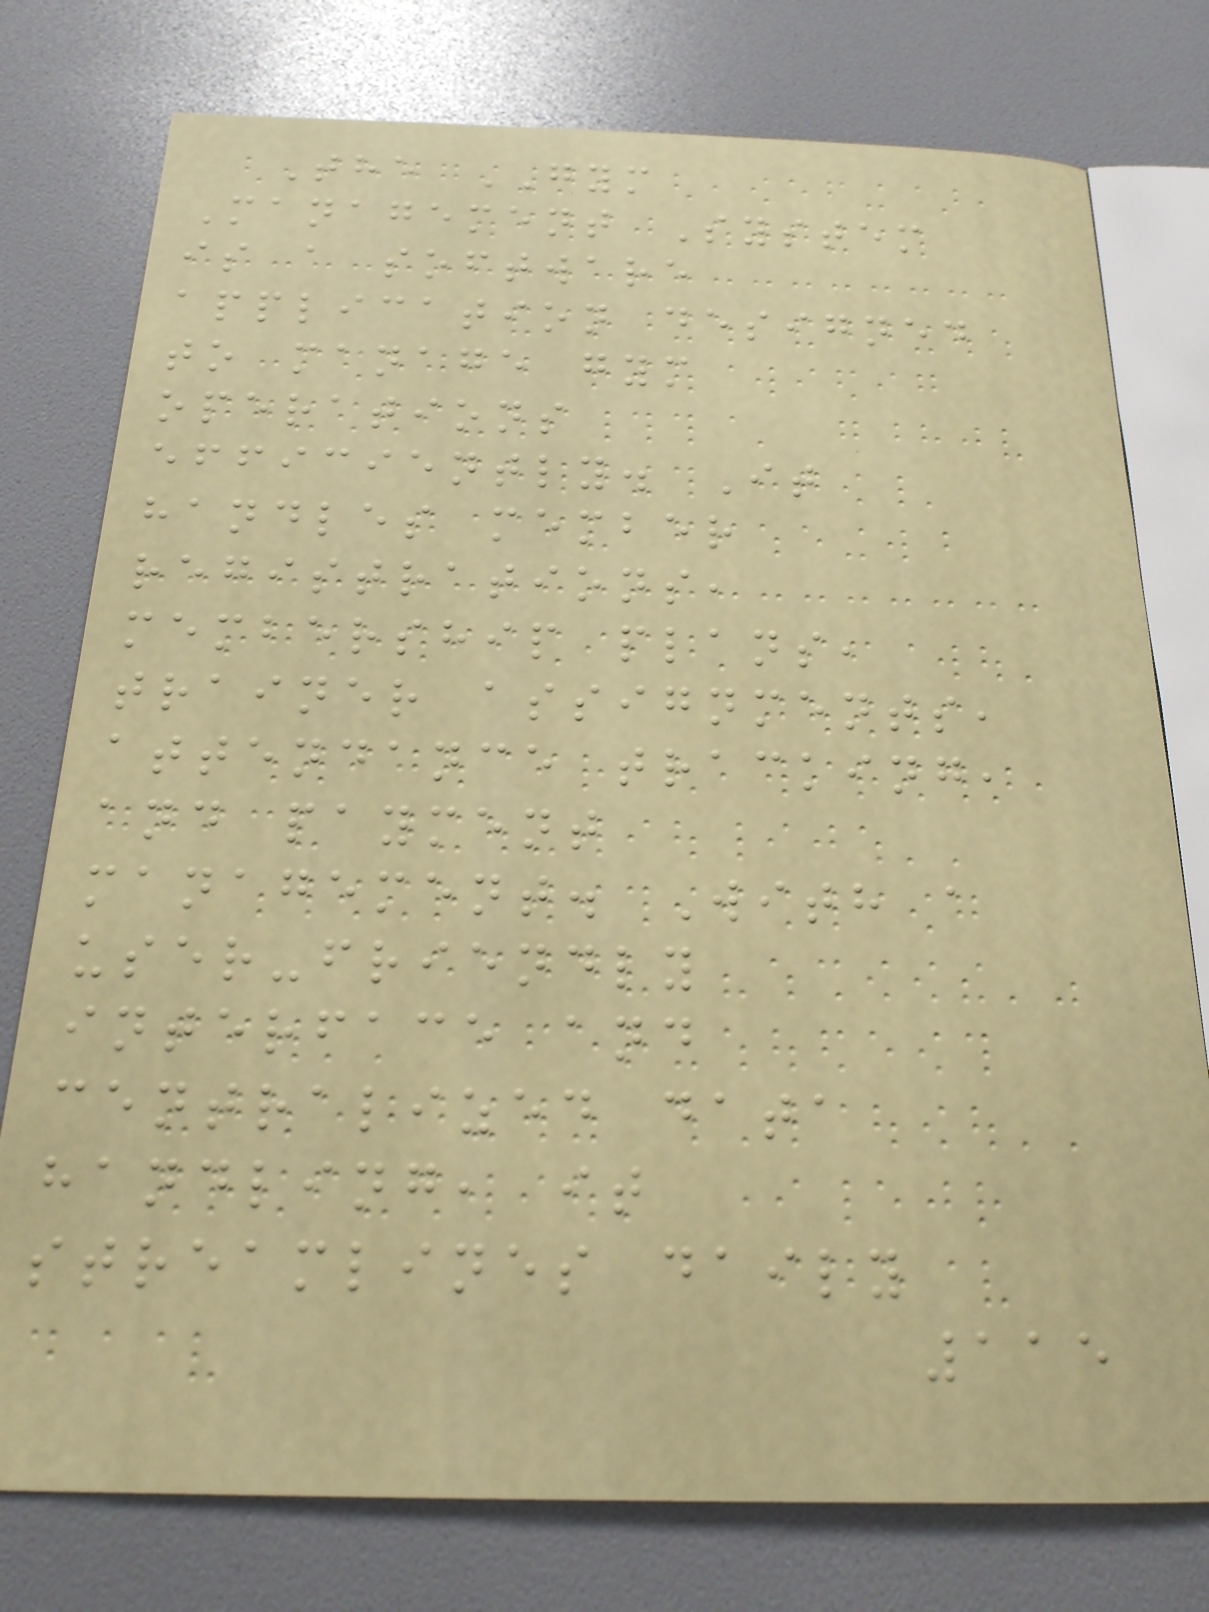The GYM
Management System
is a software
application designed
to manage gym
operations
efficiently. It
handles member
registrations,
membership plans,
trainer assignments,
attendance tracking,
and payment
management. With a
user-friendly
interface and
centralized data
handling, it
streamlines daily
115
